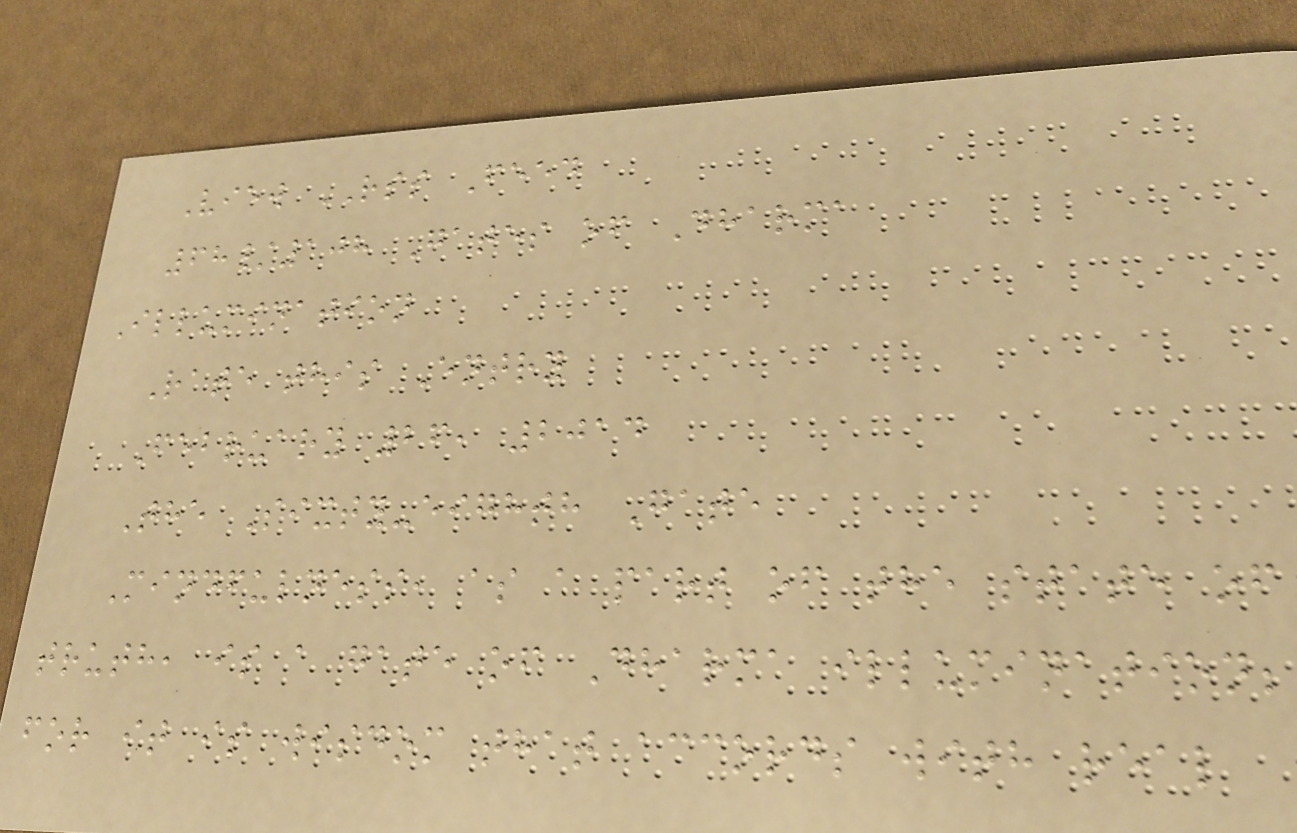View RSS Feed
68/108 Gates of Dharma
Illumination
Rate this Entry
February 26, 2014
The Sixty-eighth Gate
Mindfulness, as a part of the state of
truth, is a gate of Dharma illumination;
for it is wisdom that accords with real
